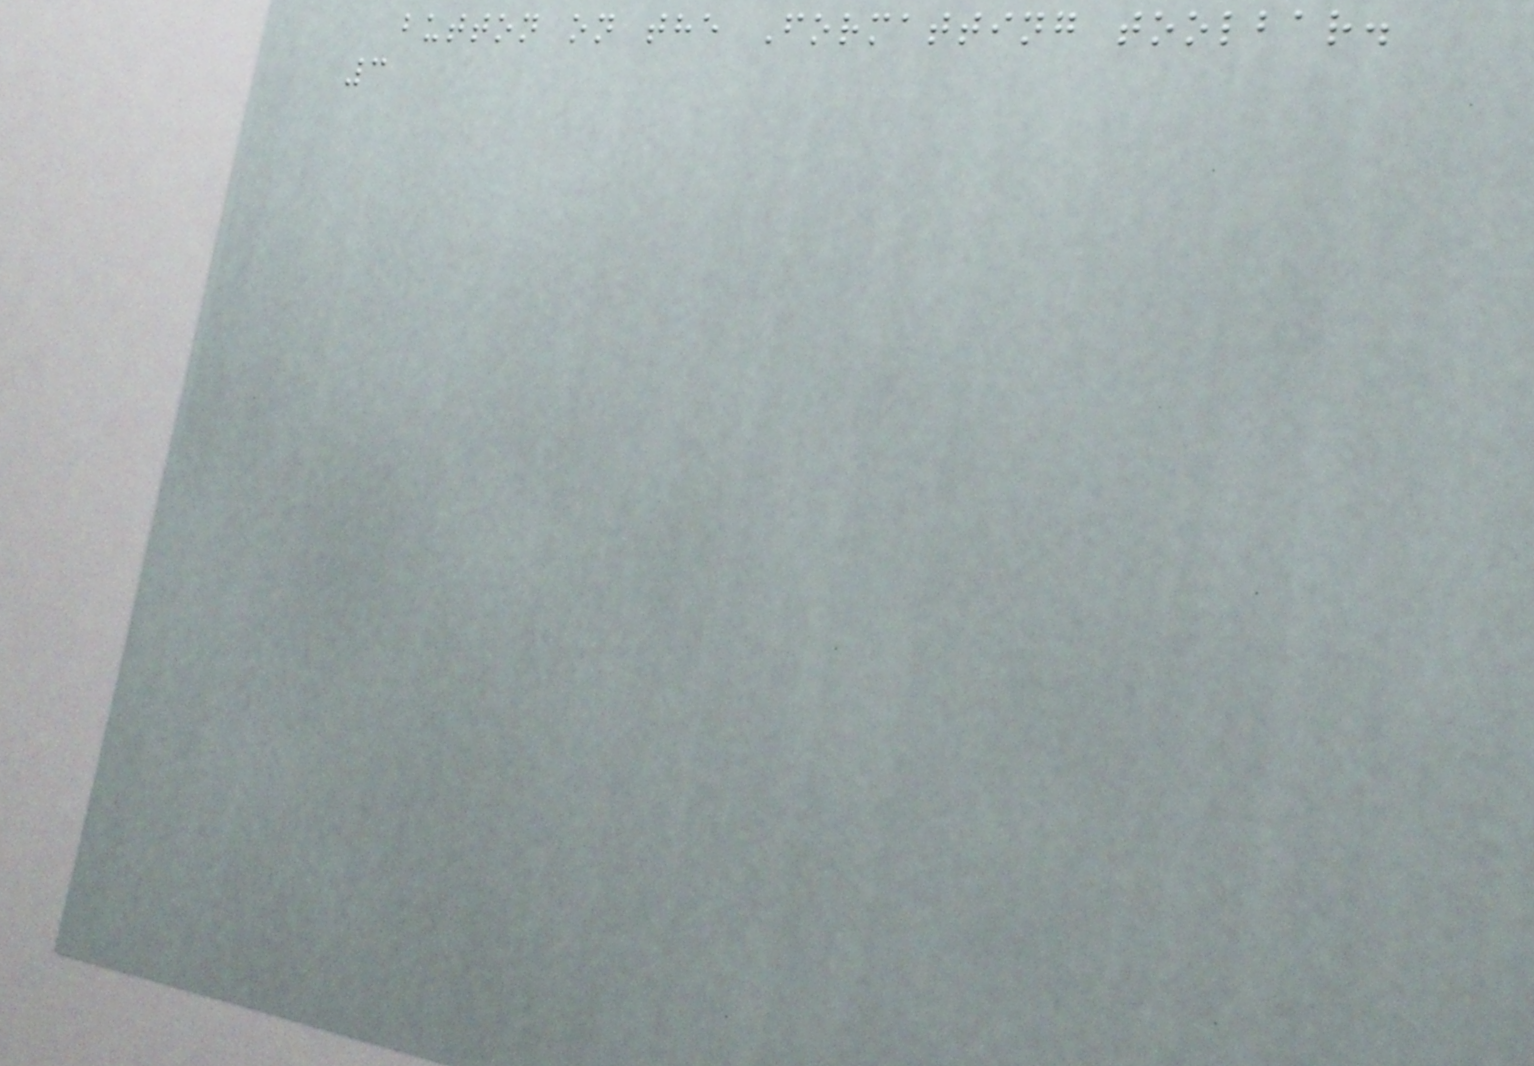button on the Formatting toolbar.
3
